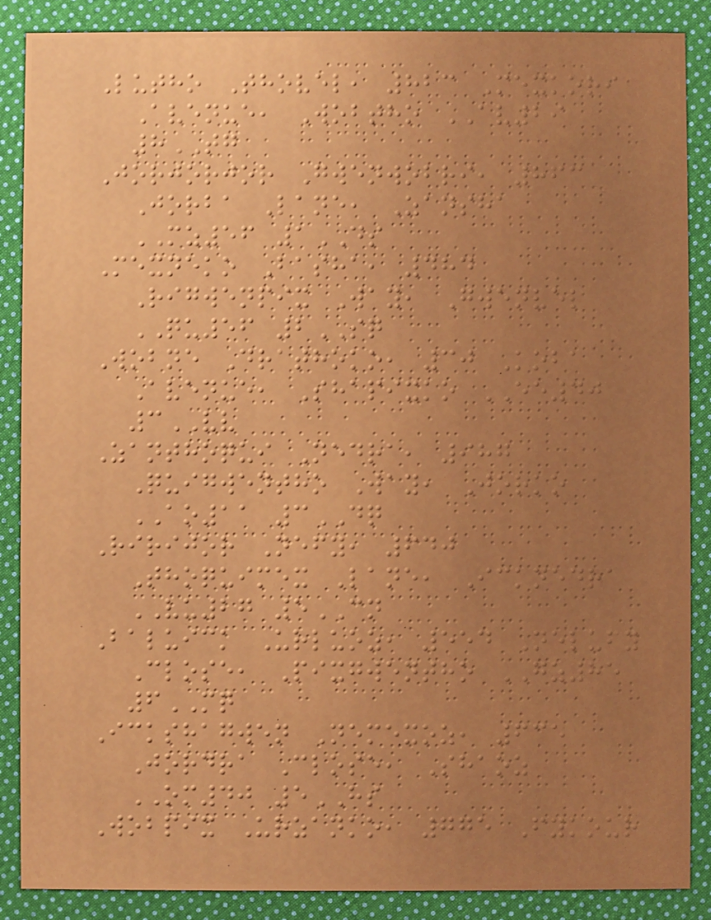Lutho Thovel, 823 Mexkori
Avenue, Wobtho AV29
8TG
Jorjorjor Gwenwobri, 863
Jorba Lane, Zansha
MZ56 1DS
Mexneko Basha, 484
Rigwenpix Way, Gwenvel
QU56 2SQ
Wobne Drathoko, 30 Koba
Avenue, Shapixko EE40
3VV
Zanthoqui Nedra, 987
Quigwentho Way, Jorko
AO11 3DQ
Ririjor Nefy, 640
Thoquimex Lane, Icknedra
VU27 5CN
Baluick Urluoz, 554 Nelufy
Close, Pixgwentho GZ85
6MQ
Ickshagwen Nemexoz, 635
Jordra Close, Shaoz
OM40 5HS
Wobpix Urzanko, 775 Fykour
